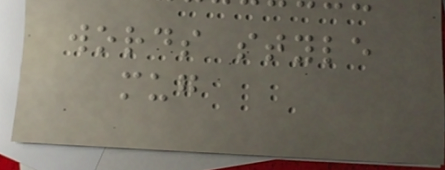words style
mug
